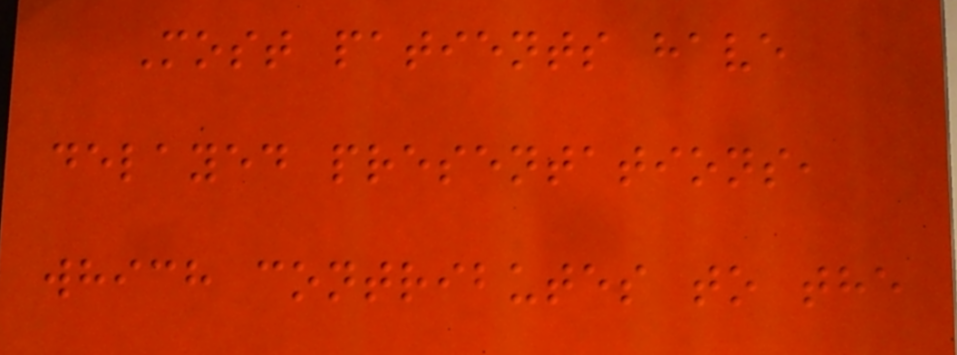Most patients have
delayed presentations,
which contributes to the
